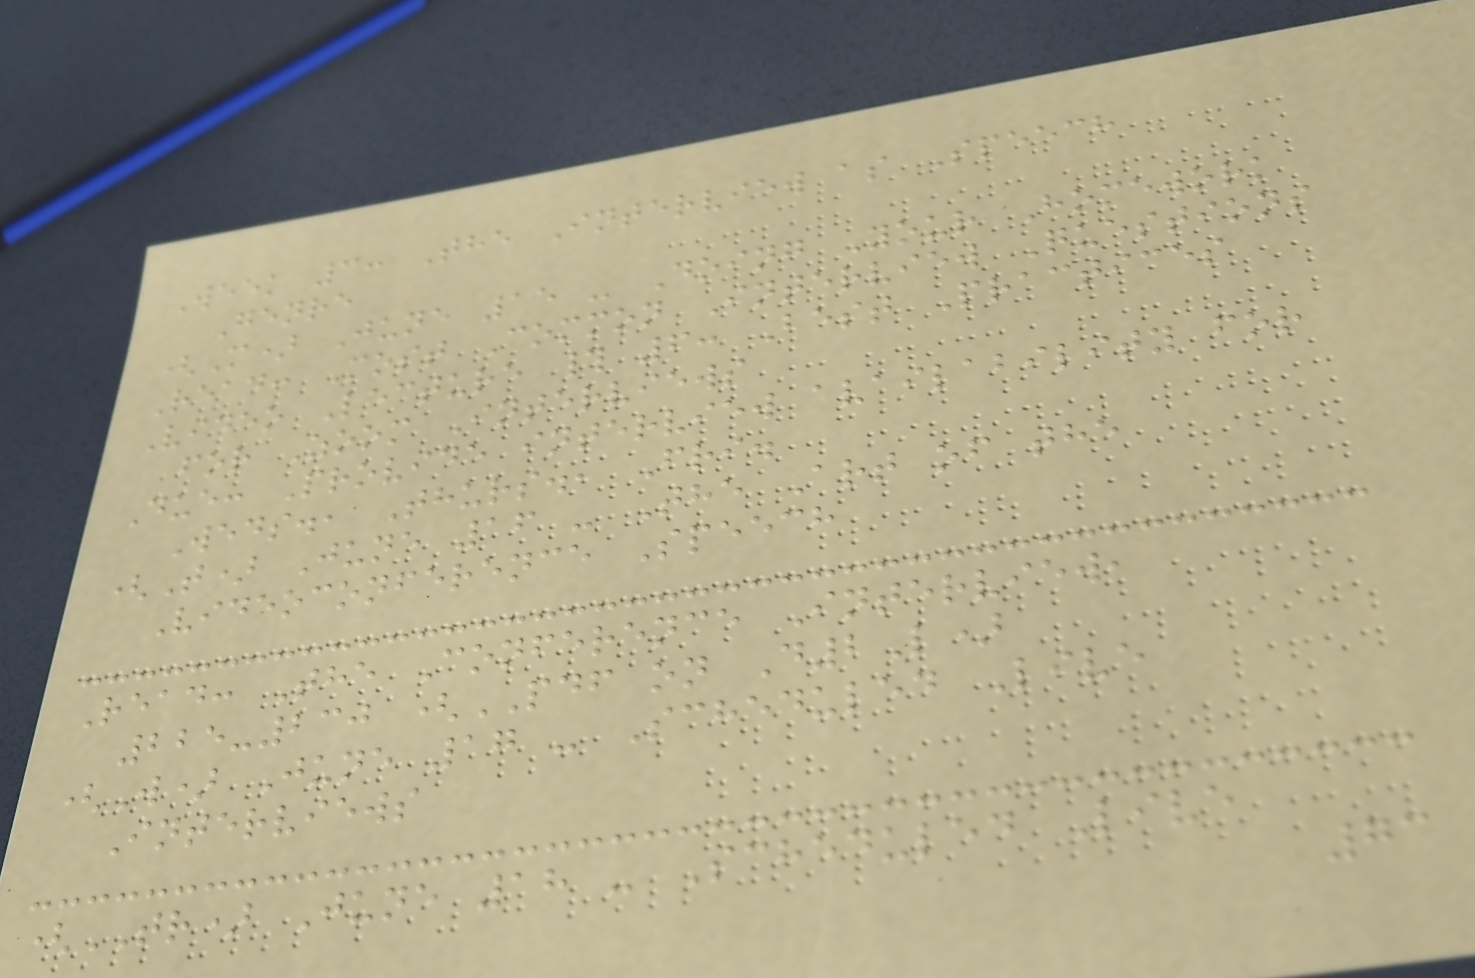Week 3: The Interview as Speech
Genre
(M) June 15 - Doing Your Homework
Read: Most Common Interview Questions
Video Lecture # 6: Best Practices
for Zoom Interviews
Due: Provide interview availability for
Weds., Thurs., Fri.
(T) June 16 - The Art of the
Videoconference Speech
Read: The Conference Interview,
225-230 (PDF on D2L)
(W) June 17 - Scheduled Live
Interviews
(TR) June 18 - Scheduled Live
73
